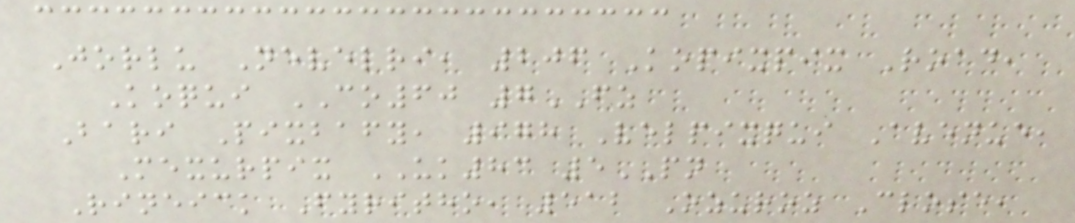Jorlu Nevelri, 206 Kopixpix Road,
Koqui CO60 7FZ
Bari Pixbafy, 978 Velpixqui Avenue,
Mexurpix UK83 5PN
Rineick Fyritho, 512 Ozuroz Close,
